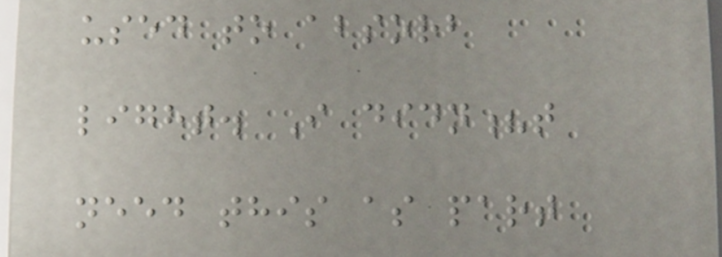used to absorb
light. I didn?t
need this as part
